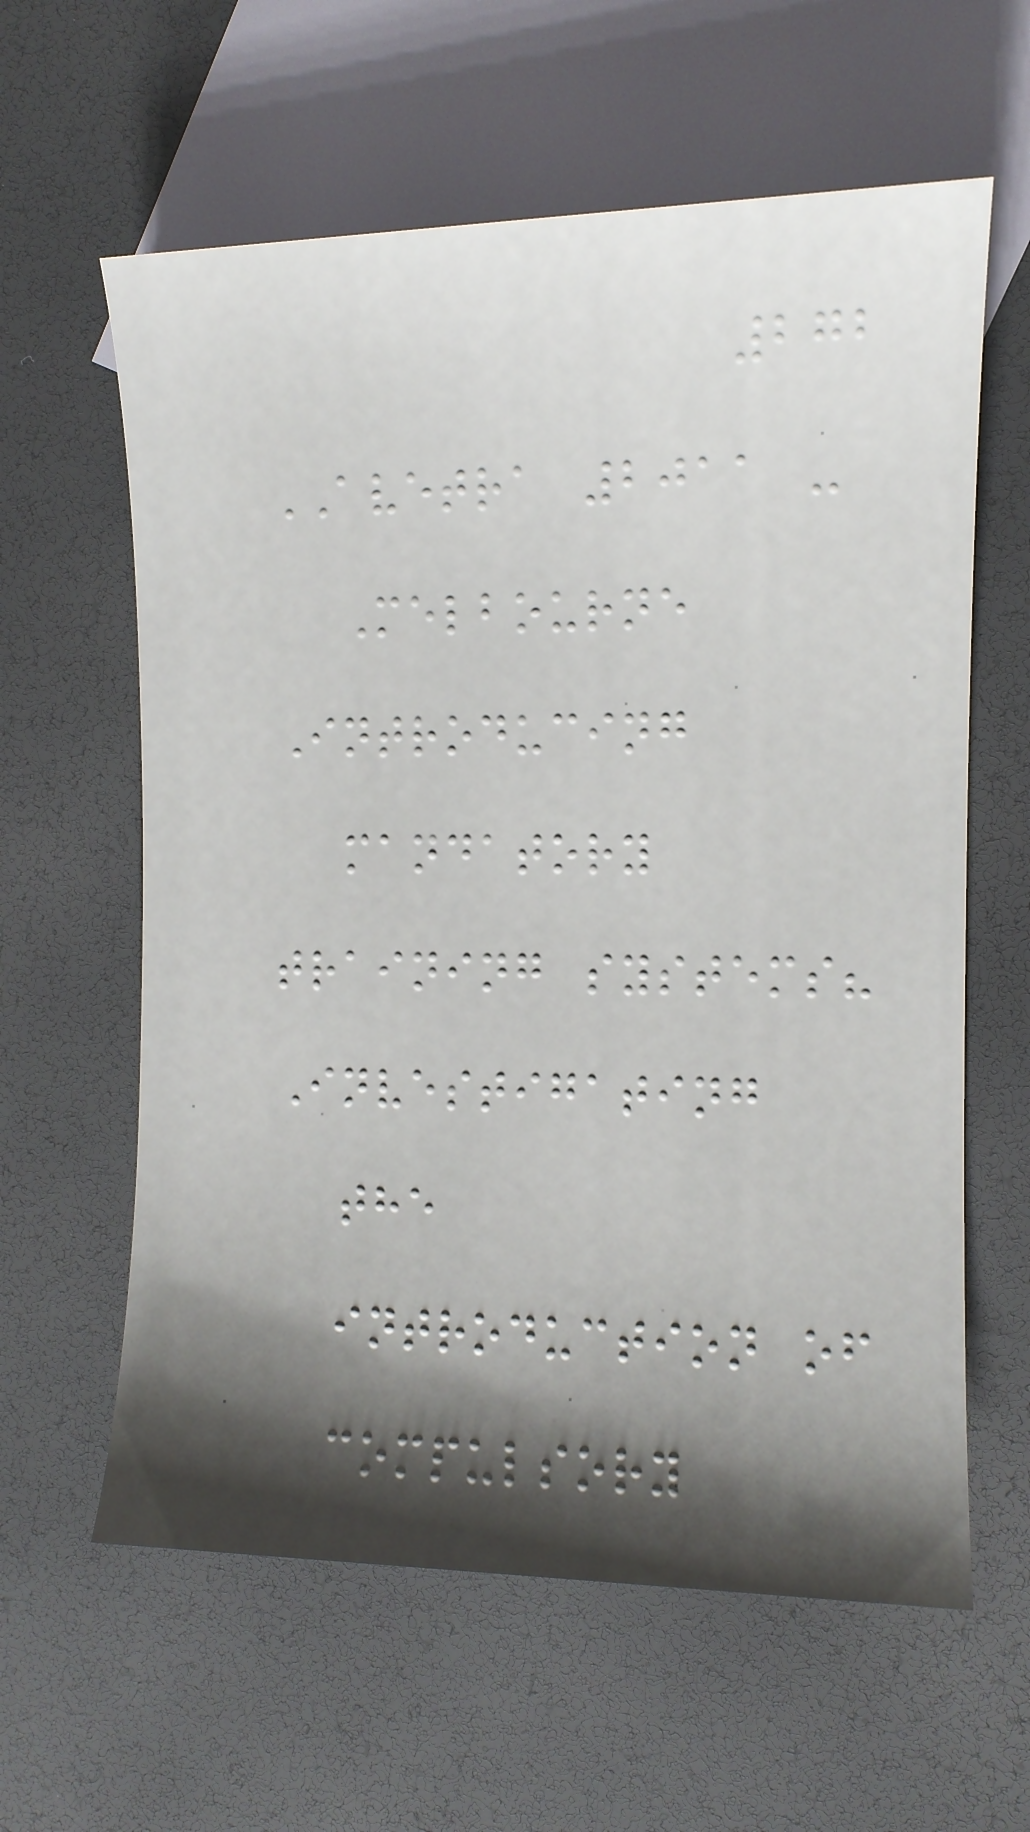272
AVETRA 2011 -
Melbourne
Introducing
mandatory
training systems?
Investigating
the
introduction of
compulsory
